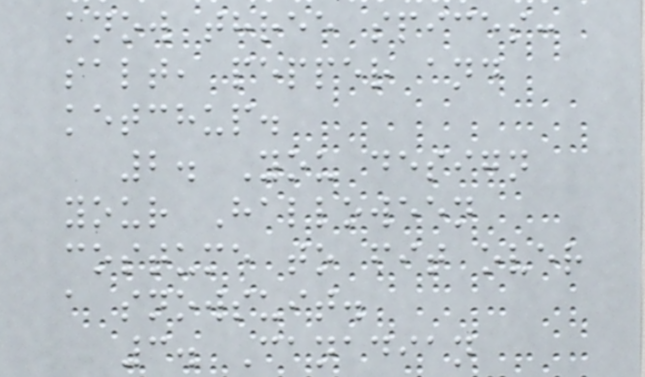know three spices:
salt, pepper and
ketchup.
2. You design
your Halloween
costume to fit over
a snowsuit.
3. Canadian
